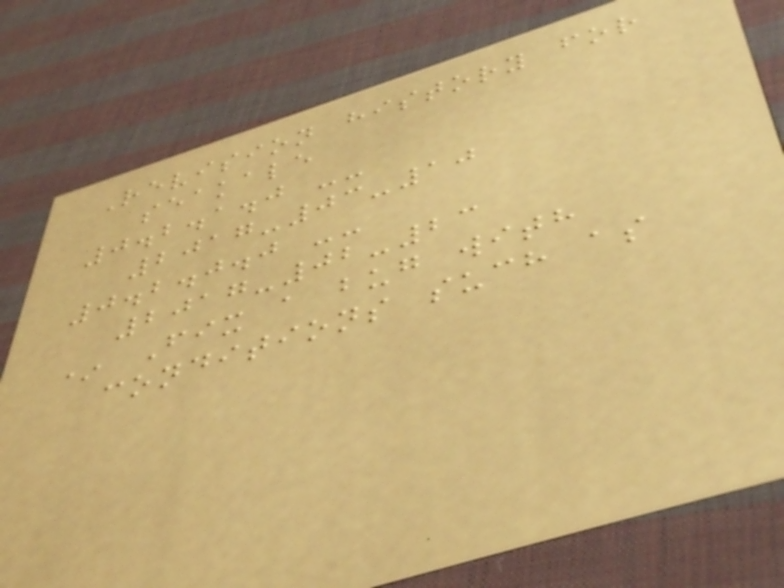Revision history for
seakale
0.2.1.0 --
2017-03-10
0.2.0.0 --
2017-02-23
* Fix a bug with
conditions such as
